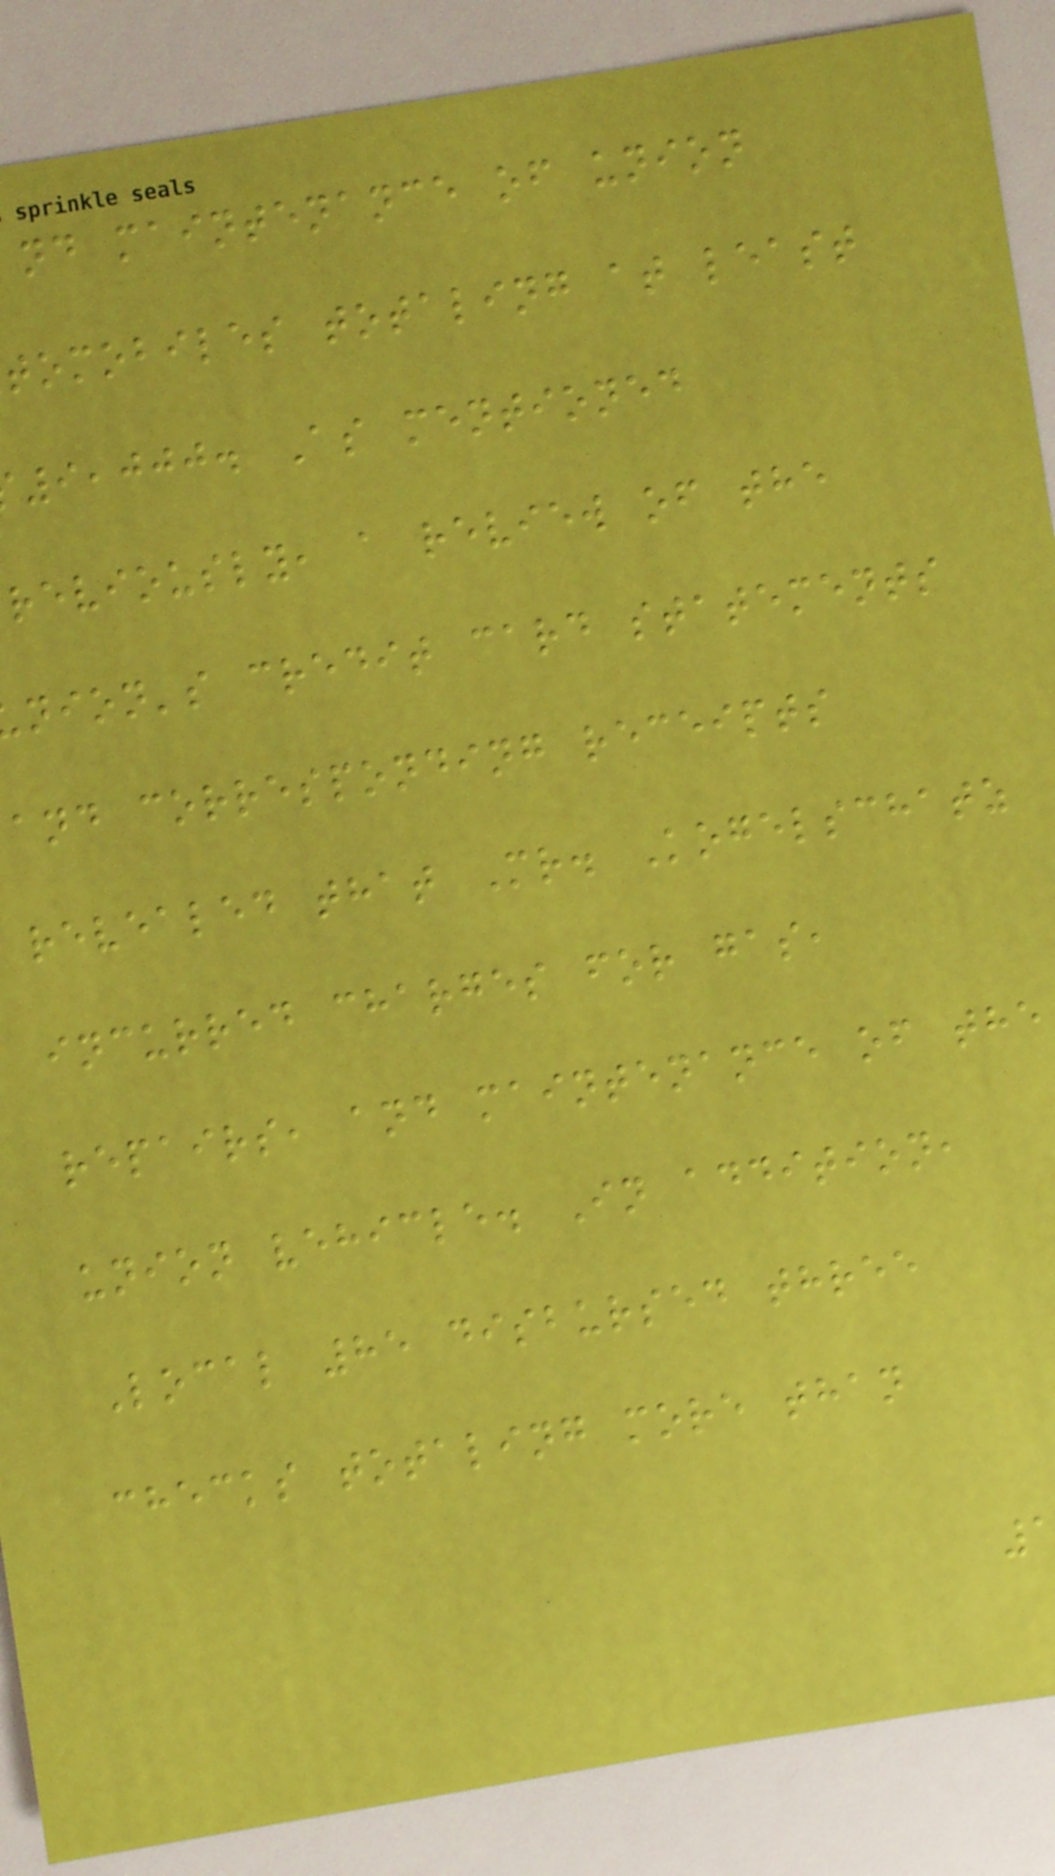nd maintenance of union
tomobiles totaling at least
9,000. As mentioned
reviously, a review of the
nion's credit card statements
and corresponding receipts
revealed that Mr. Kogelschatz
incurred charges for gas,
repairs, and maintenance of the
union vehicle. In addition,
Local 85 disbursed three
checks totaling more than
